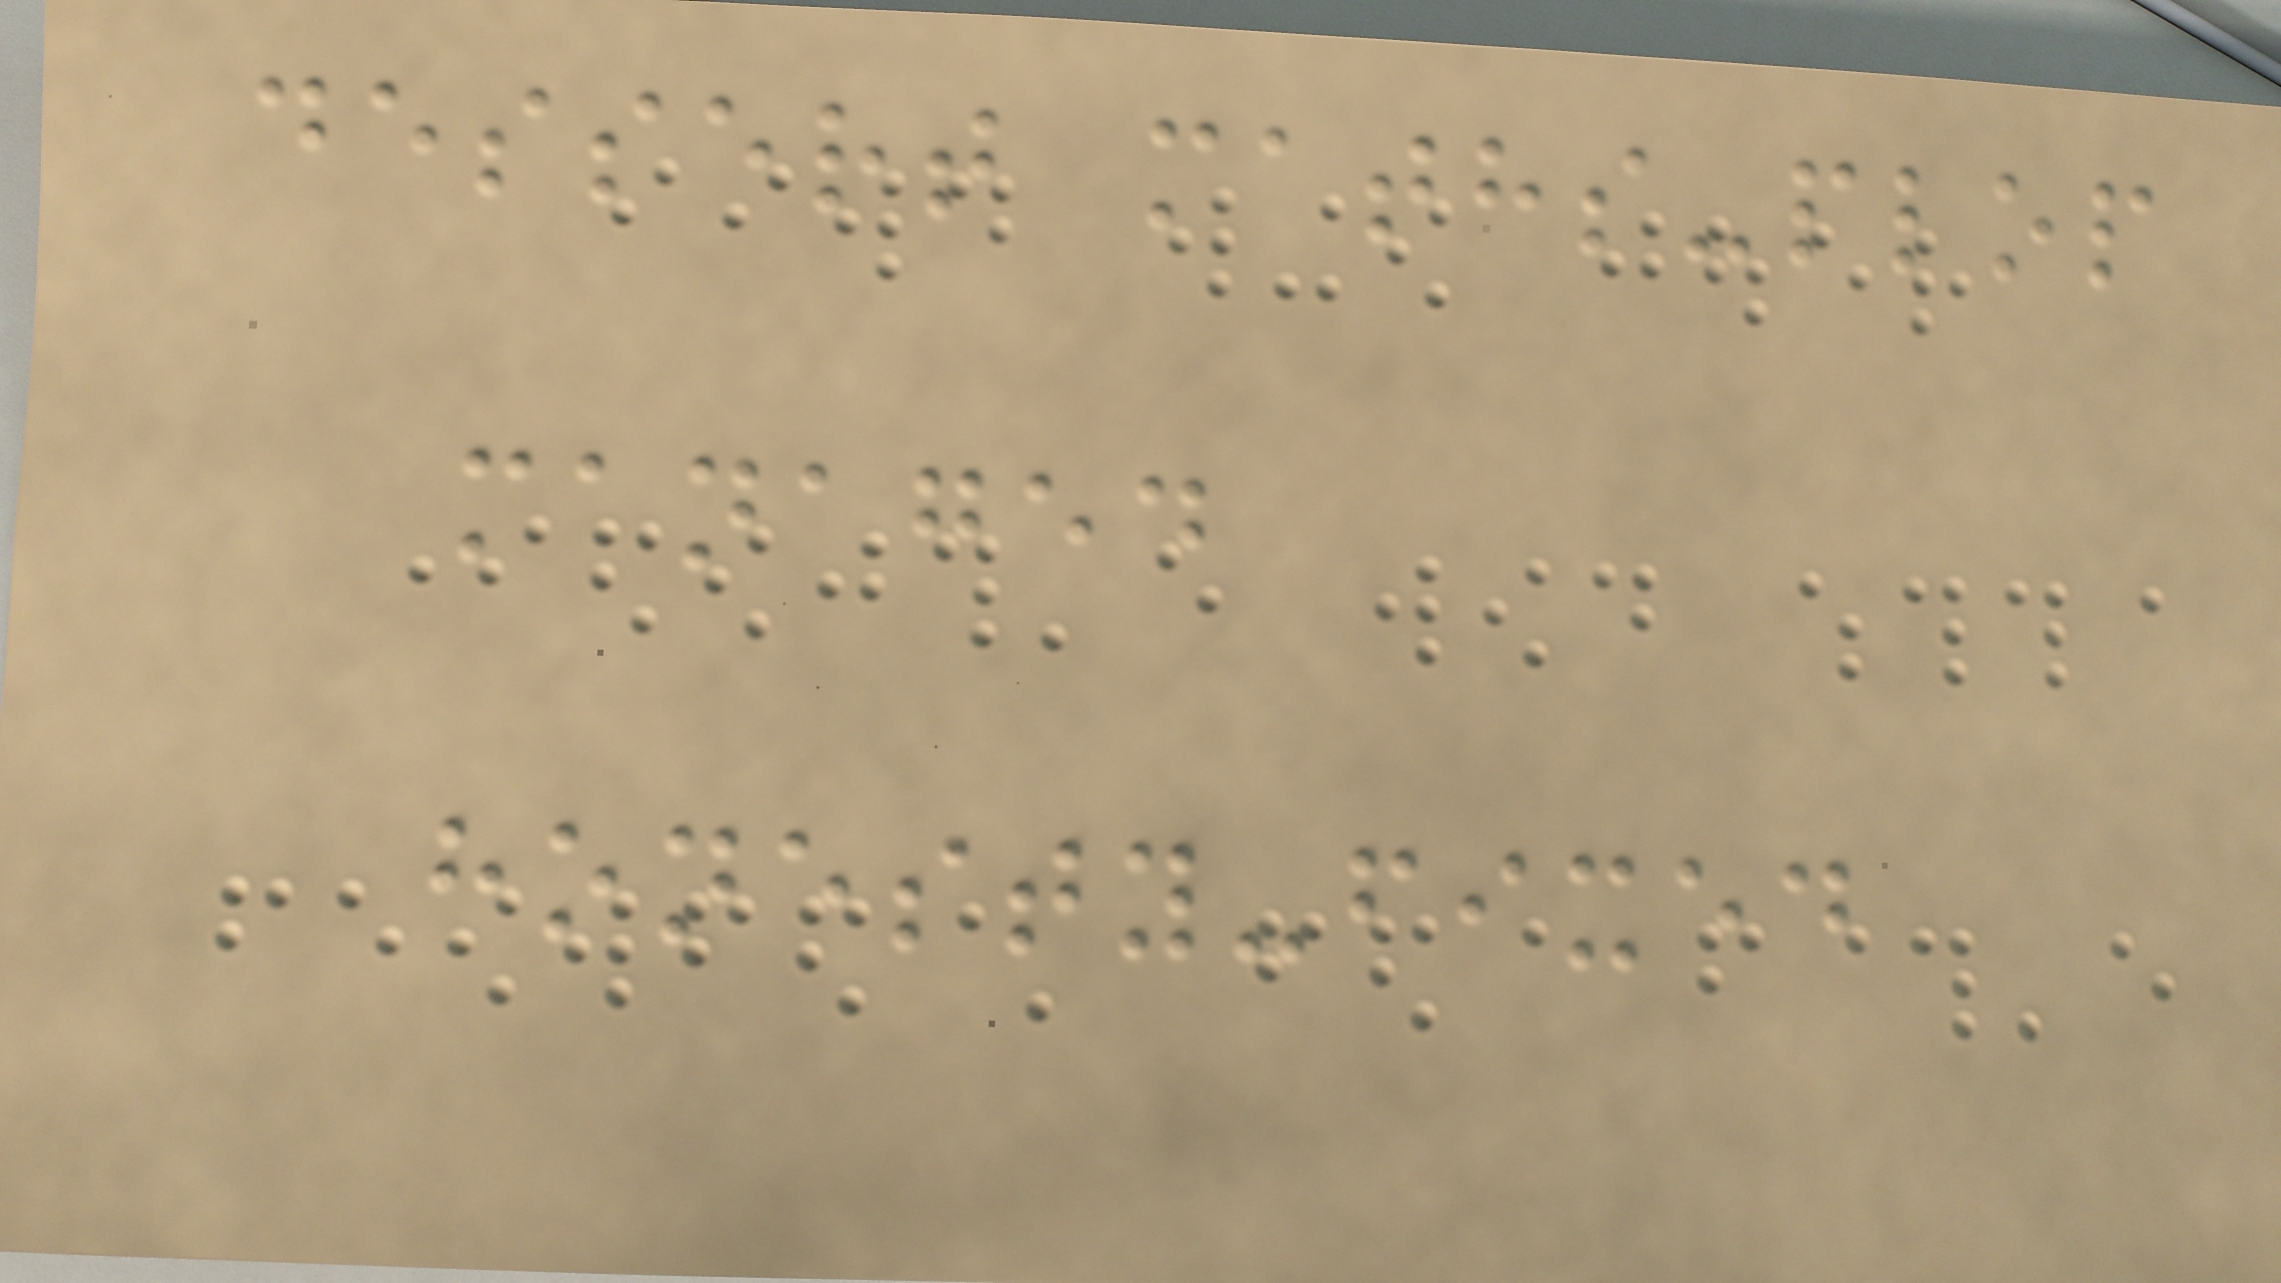dessert maths-plop
managed
honesty-fixed
